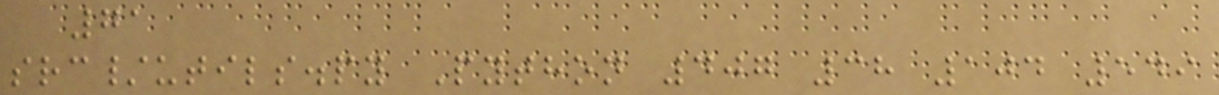71
src/utils.py Python 407 38 104 549
